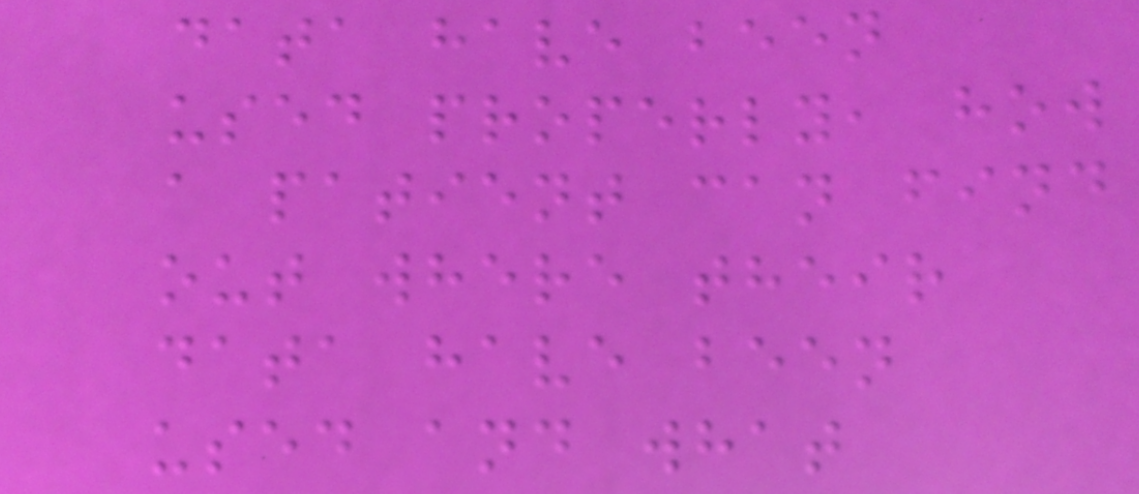data have been
used properly, how
a patient can find
out where their
data have been
used and what
